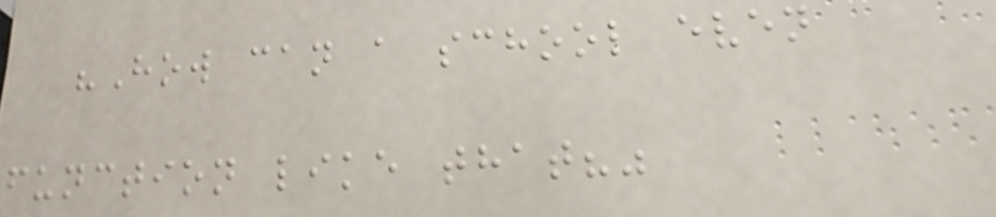"How can a school even
function like that?"
